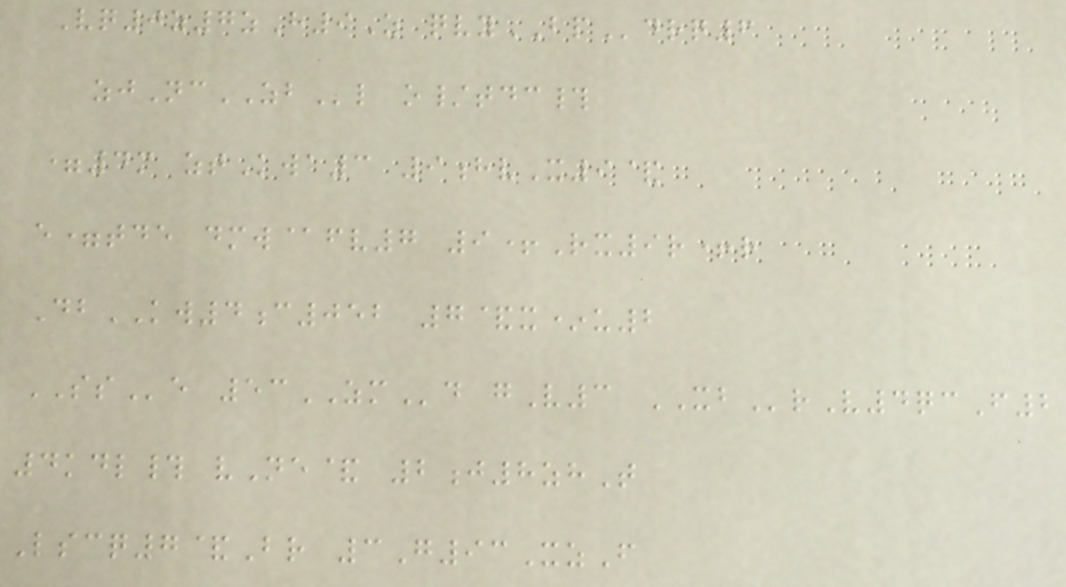Vq0z7zH9Z qvyBPdrq6
zjNcZBl o/tdc#
=4m ztKwa3 9hvX9&
e=tde dmw@fv7 9+Rx9r+r
DbKW4c052 7&x*u2
SSe 53ZMd gV3 XBrV4qcF2
4kdl# vNe& 2j8zhT
Lscq7&Br 3G93XzF
